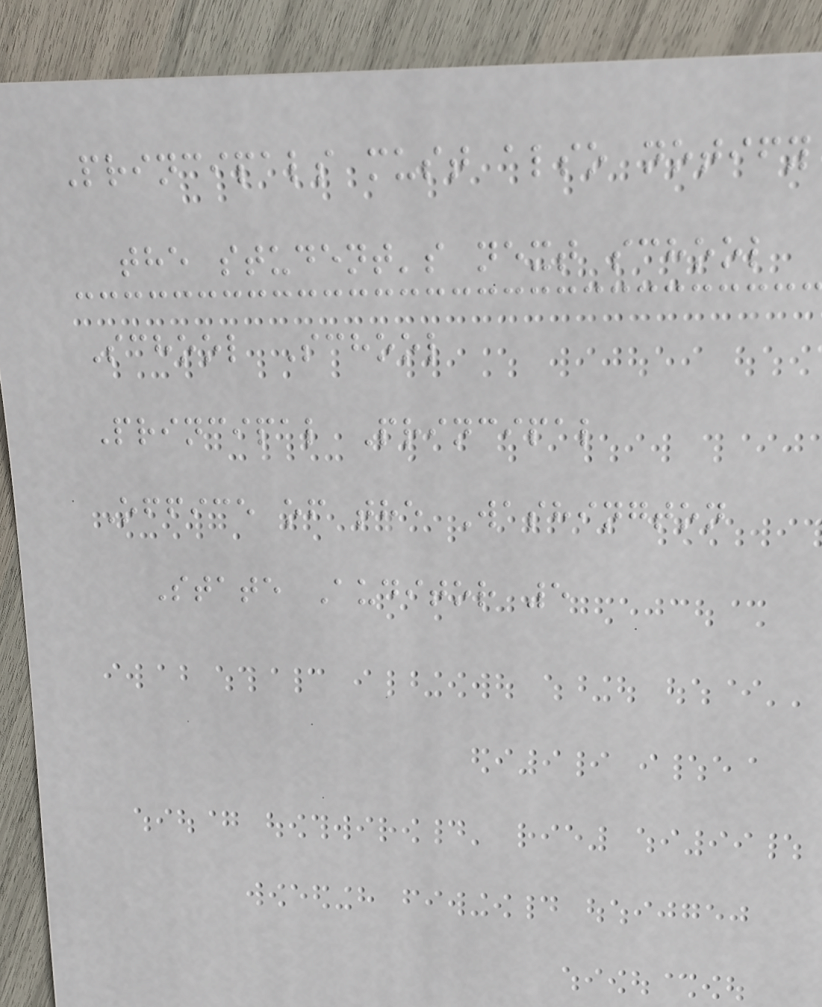Principals must also notify
the student's next school
School School
Principal Principal
Office of the Washington
State Auditor 5
